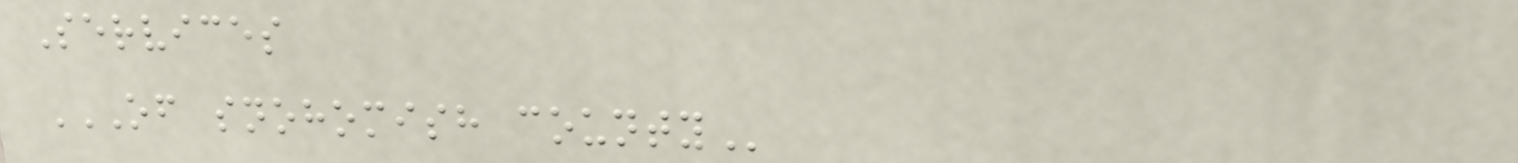Services
OF SNOHOMISH COUNTY
